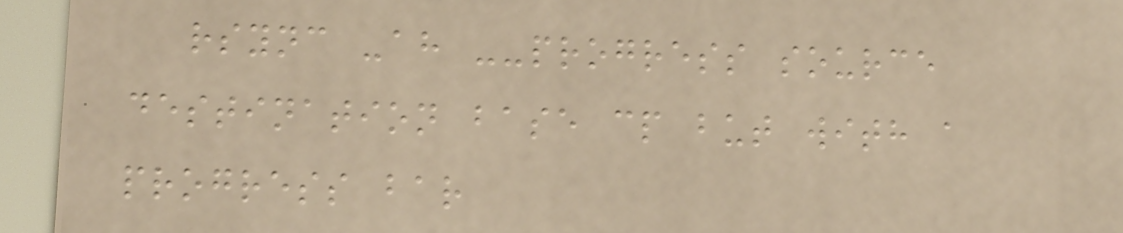rsync -ah --progress source
destination base cp but with a
progress bar
